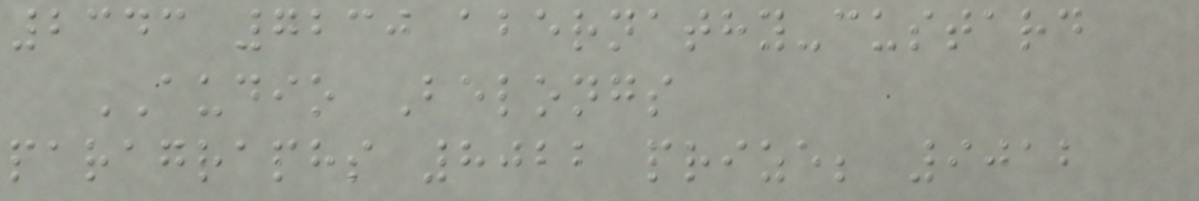2343 7230 abernathy-custard
AUDIO Belongs
paragraphs 8022 prize; 9012
